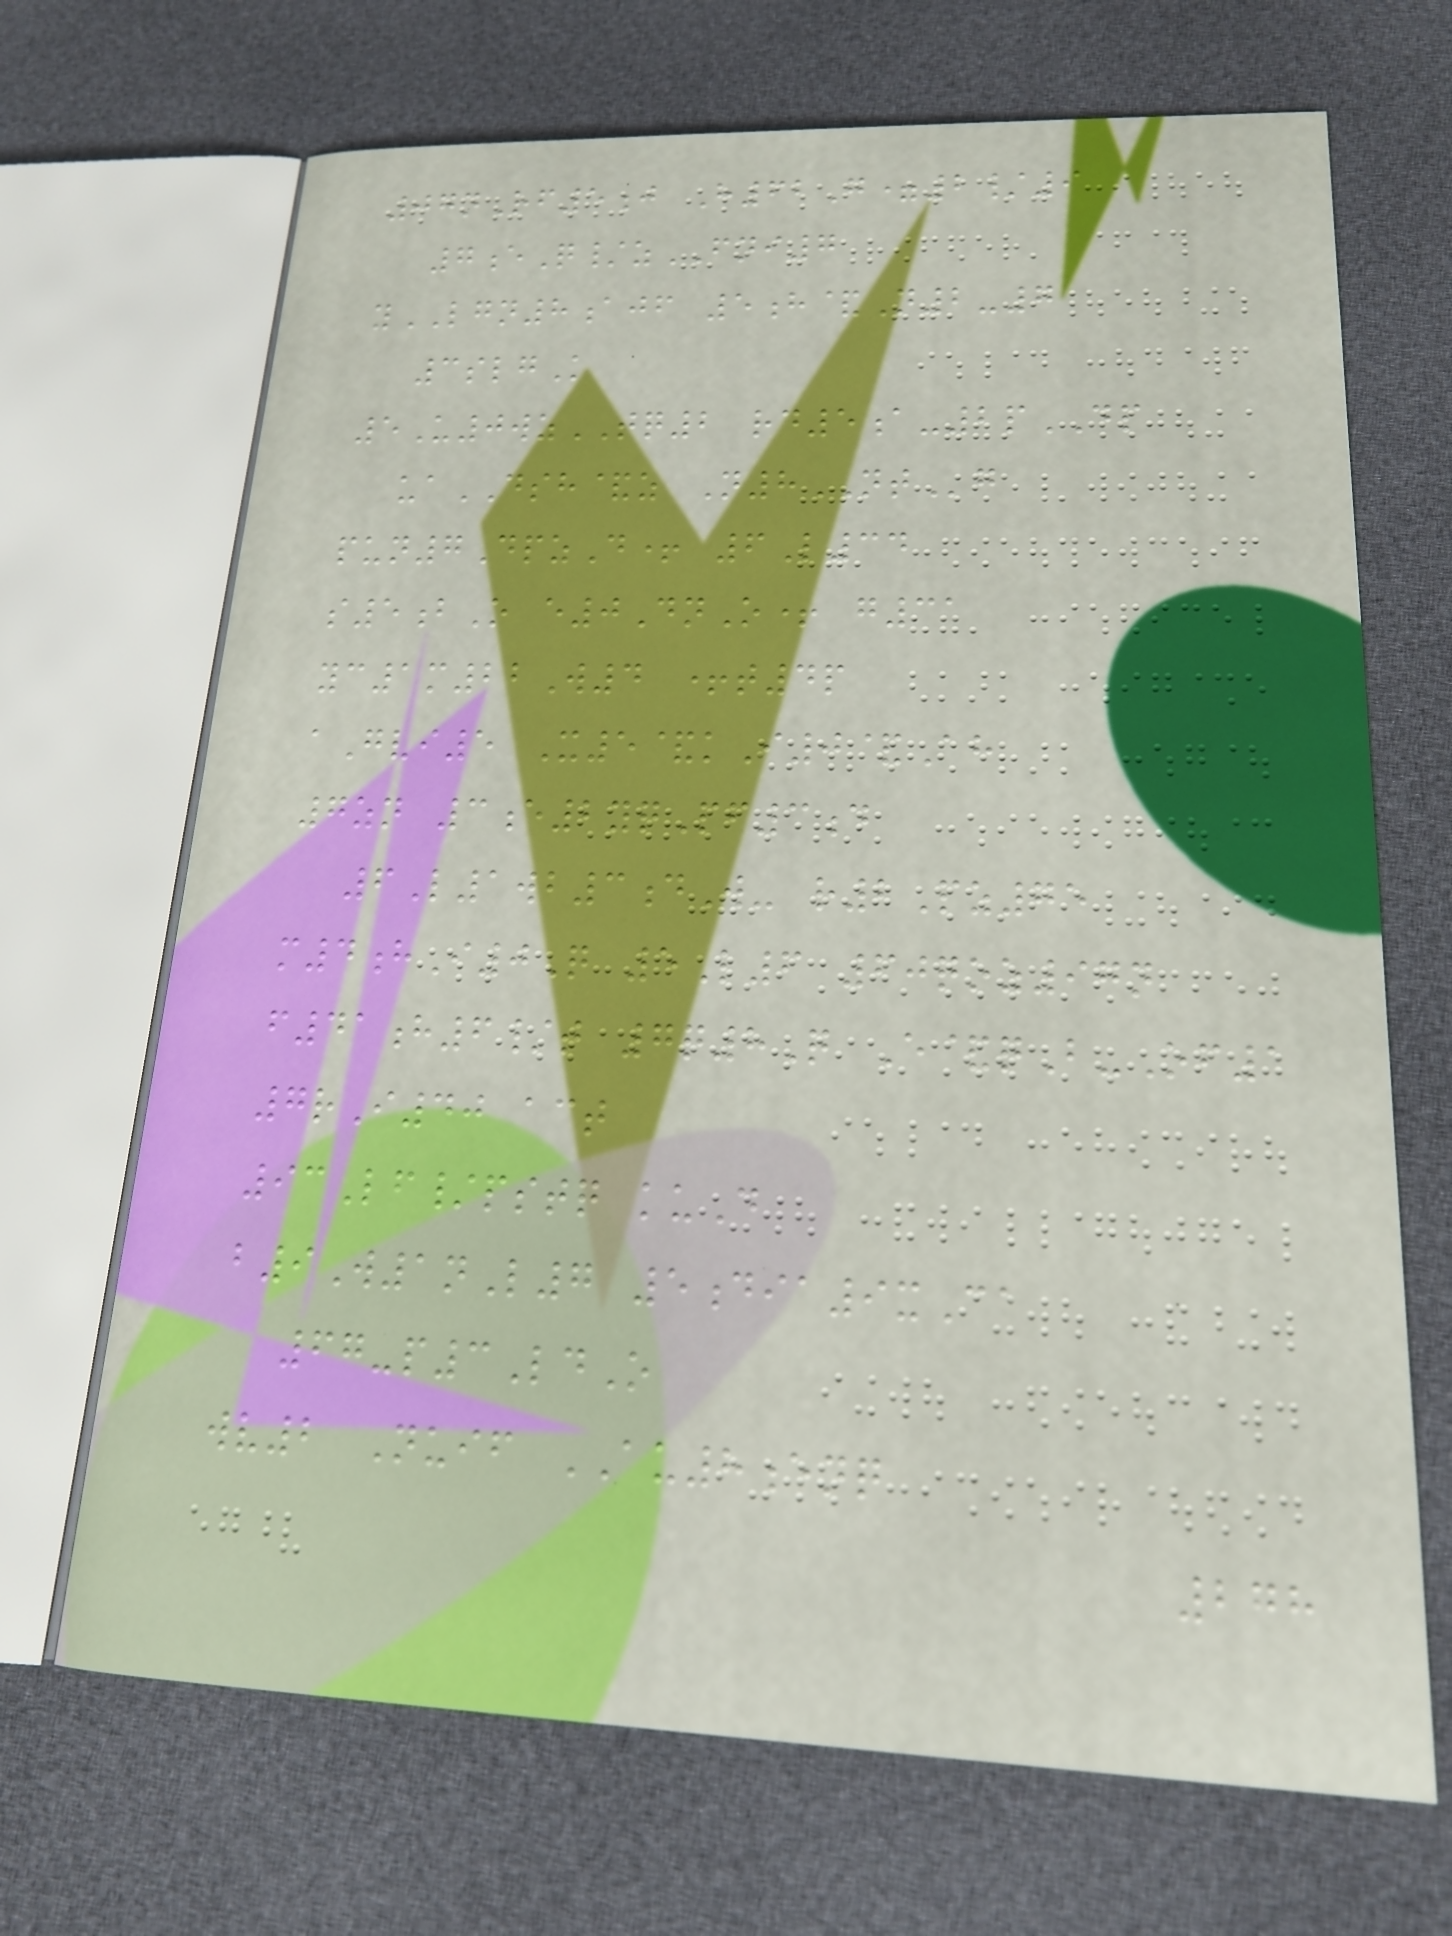07nRf5j H62G=2/9
7eQ/zFNI7
yLGN8ajf 5h&N2-7
3slgK
5U0wzTQ2 rd5a-2pDP
uaDSH&z N8NTg
pun7DpzD+ 6L34
s5bO e0DnO+ g31
yc1m22W4 +t4p
aGvi5 X5&kI0&Ah
7zn 3e2yqPf3d
6L1wb3dW- r2Pz75
m4hI0Q 5L6 60qoz97n
f41h6/t 7q8Q E&qB-Of1
7rI40 act
93Lf/pstq kuD
b9W1nL7 5dia9xCa
67-p3LdO
wv2 Nuif AU8enq
278
